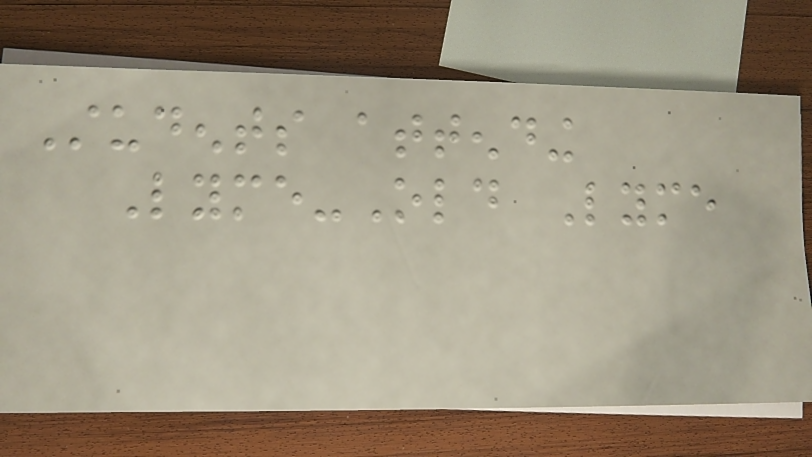Students attending
Lyme-Old Lyme
